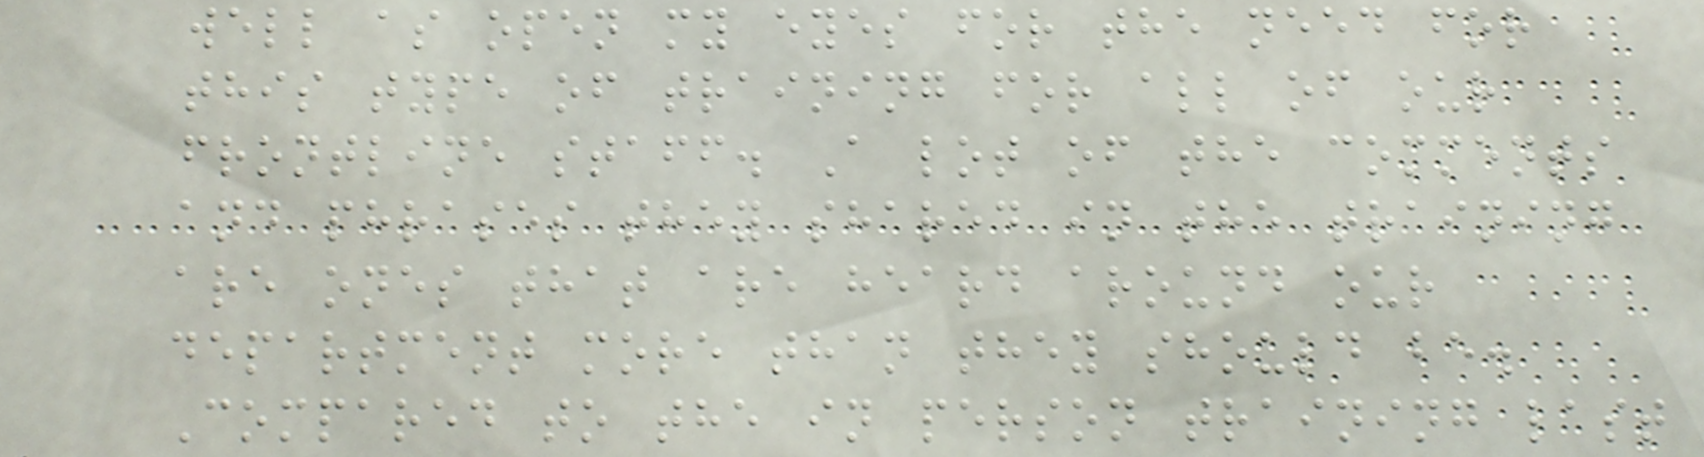well as open my eyes for the need for
this type of training for all of our
frontline staff. A lot of the comments
and phrases they shared in the training
are ones that are heard around our
department more than they should be.
Compared to the in person training last
